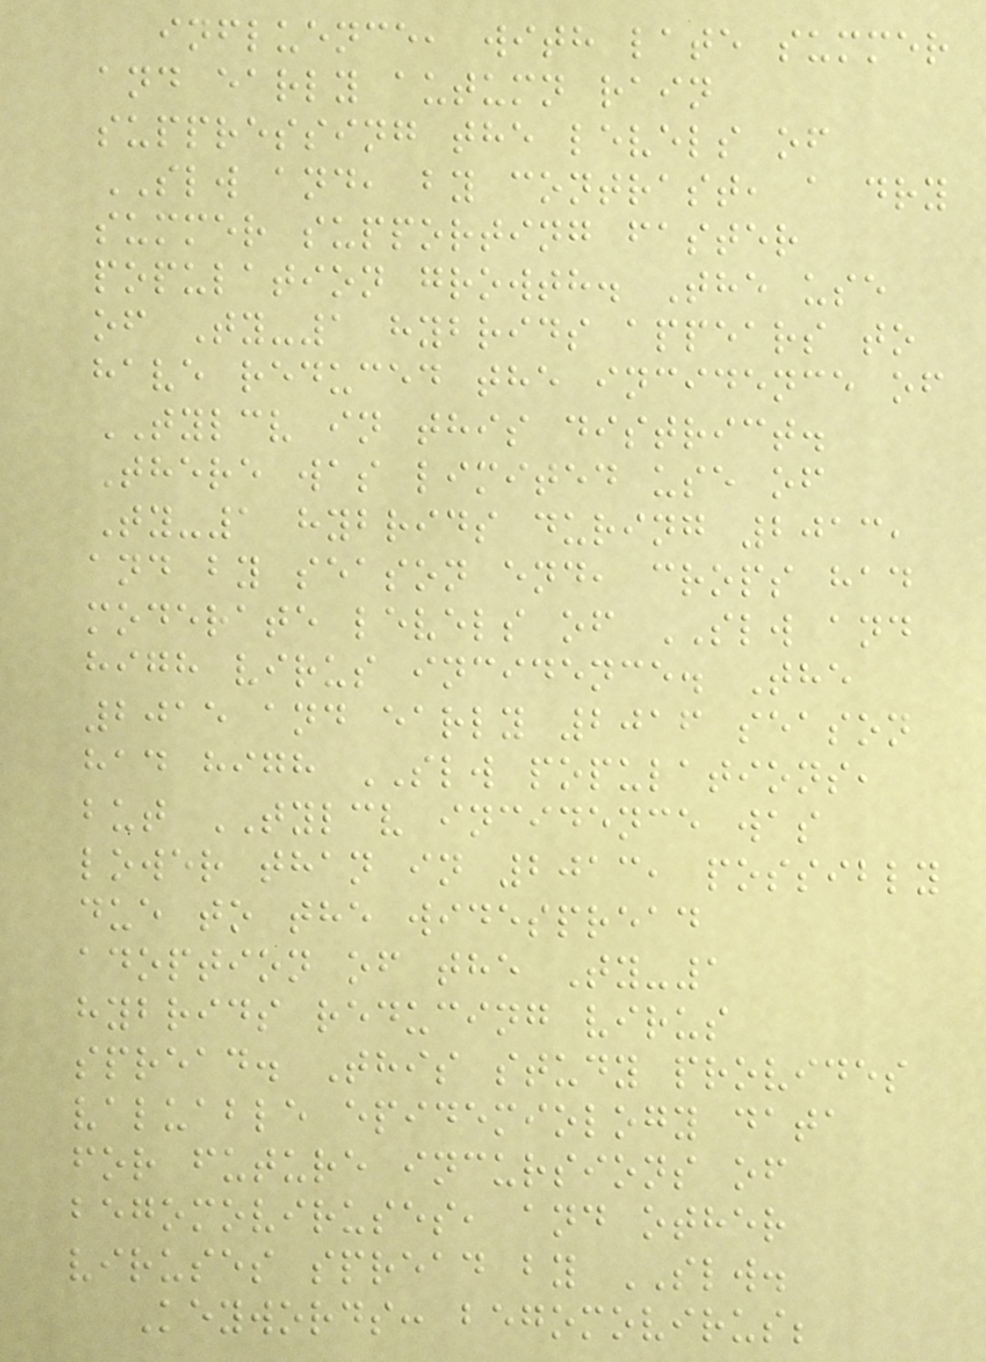influence, with late summer
and early autumn rain
suppressing the levels of
SLW and, by contrast, a dry
summer supporting faster
population growth. The use
of Ty-1 hybrids appears to
have reduced the incidence of
TYLCV in this district.
There was limited use of
Ty-1 hybrids during 2013,
and by season end, crops had
moderate levels of SLW and
high virus incidence. The
2015 and early 2016 season
had high SLW populations,
but TYLCV incidence was
lower than in 2013, possibly
due to the widespread
adoption of the Ty-1
hybrids reducing virus
spread. This study provides
valuable epidemiology data
for future incursions of
begomoviruses, and other
viruses spread by SLW.
Keywords: begomovirus;
